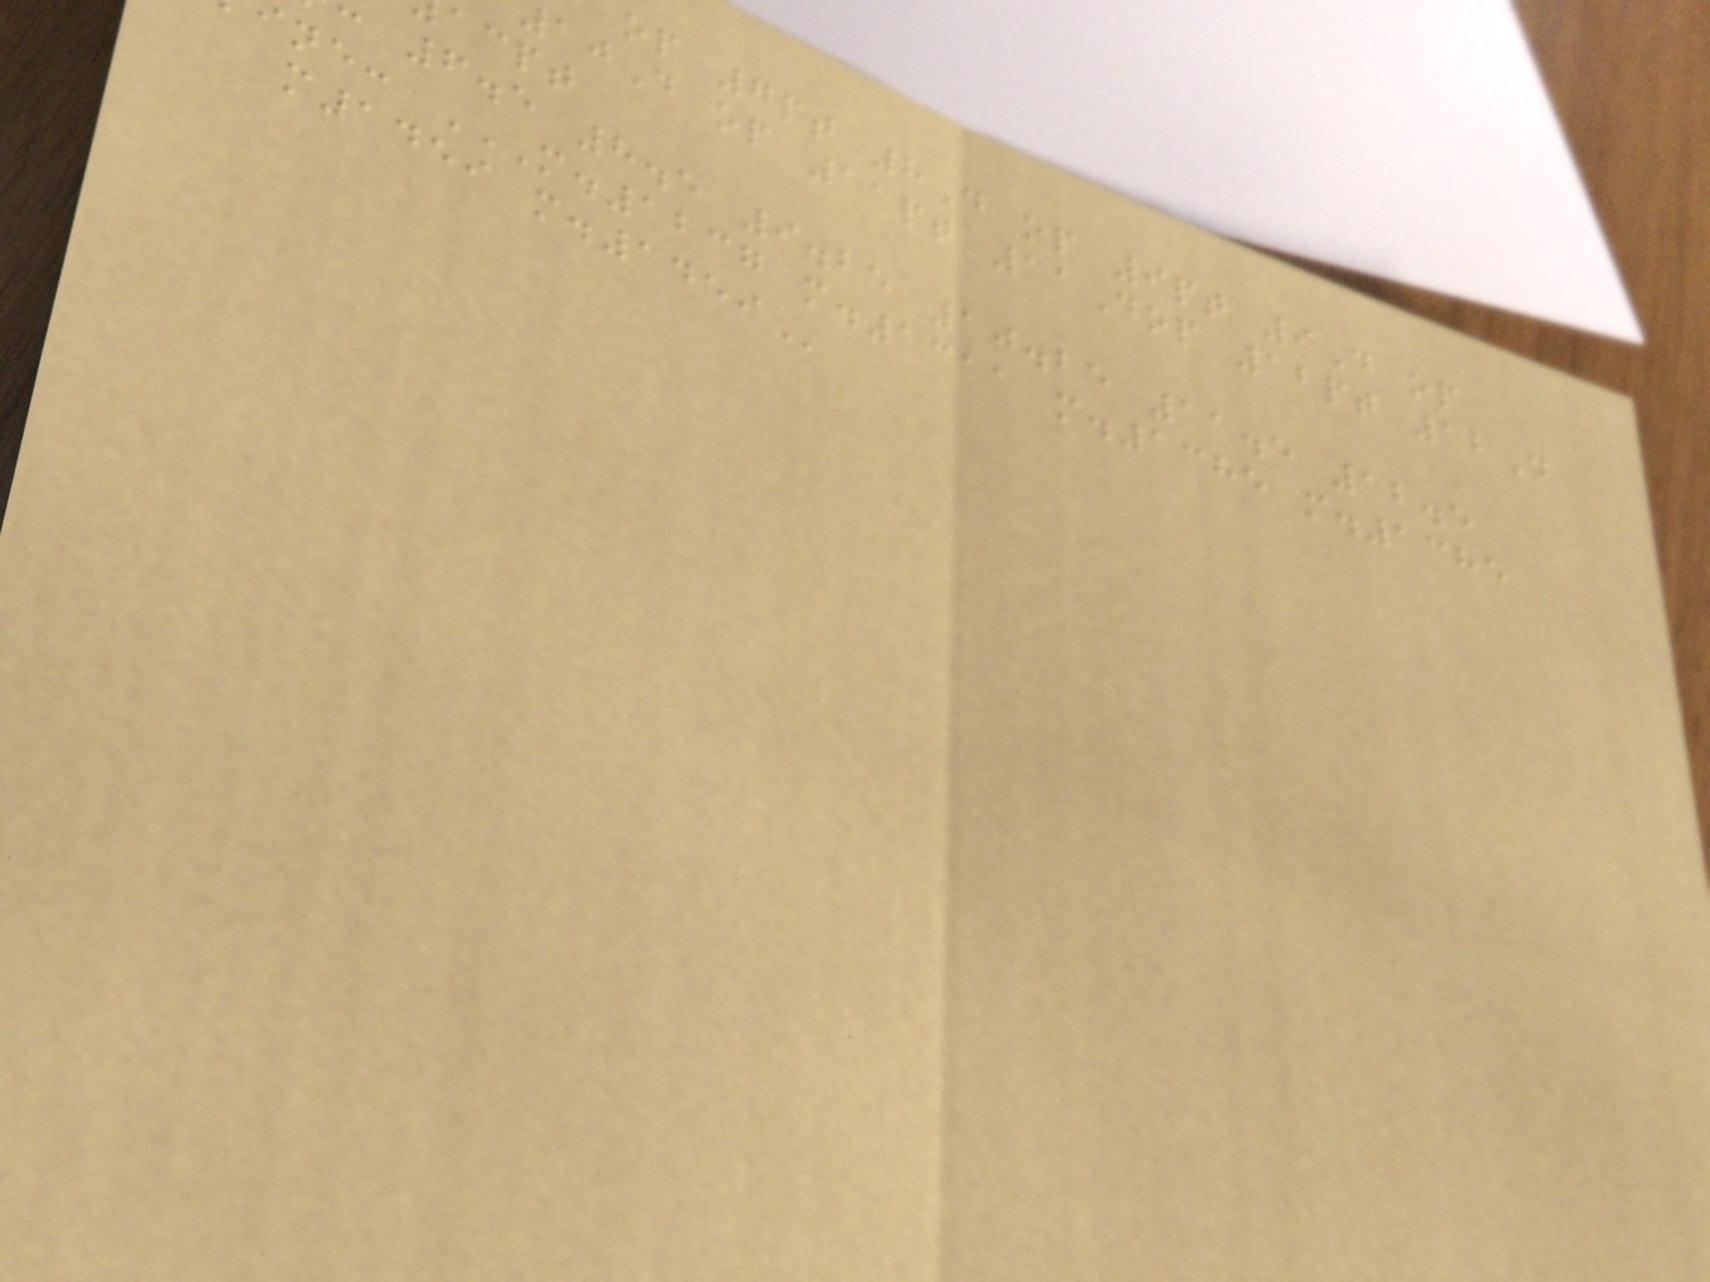op 7pt 8D op 9pt 9D op
D op 11pt 11Dop 12pt 12D
acpt
6.5 8.5 9.25 10.25 11.5 12.5
m1459
